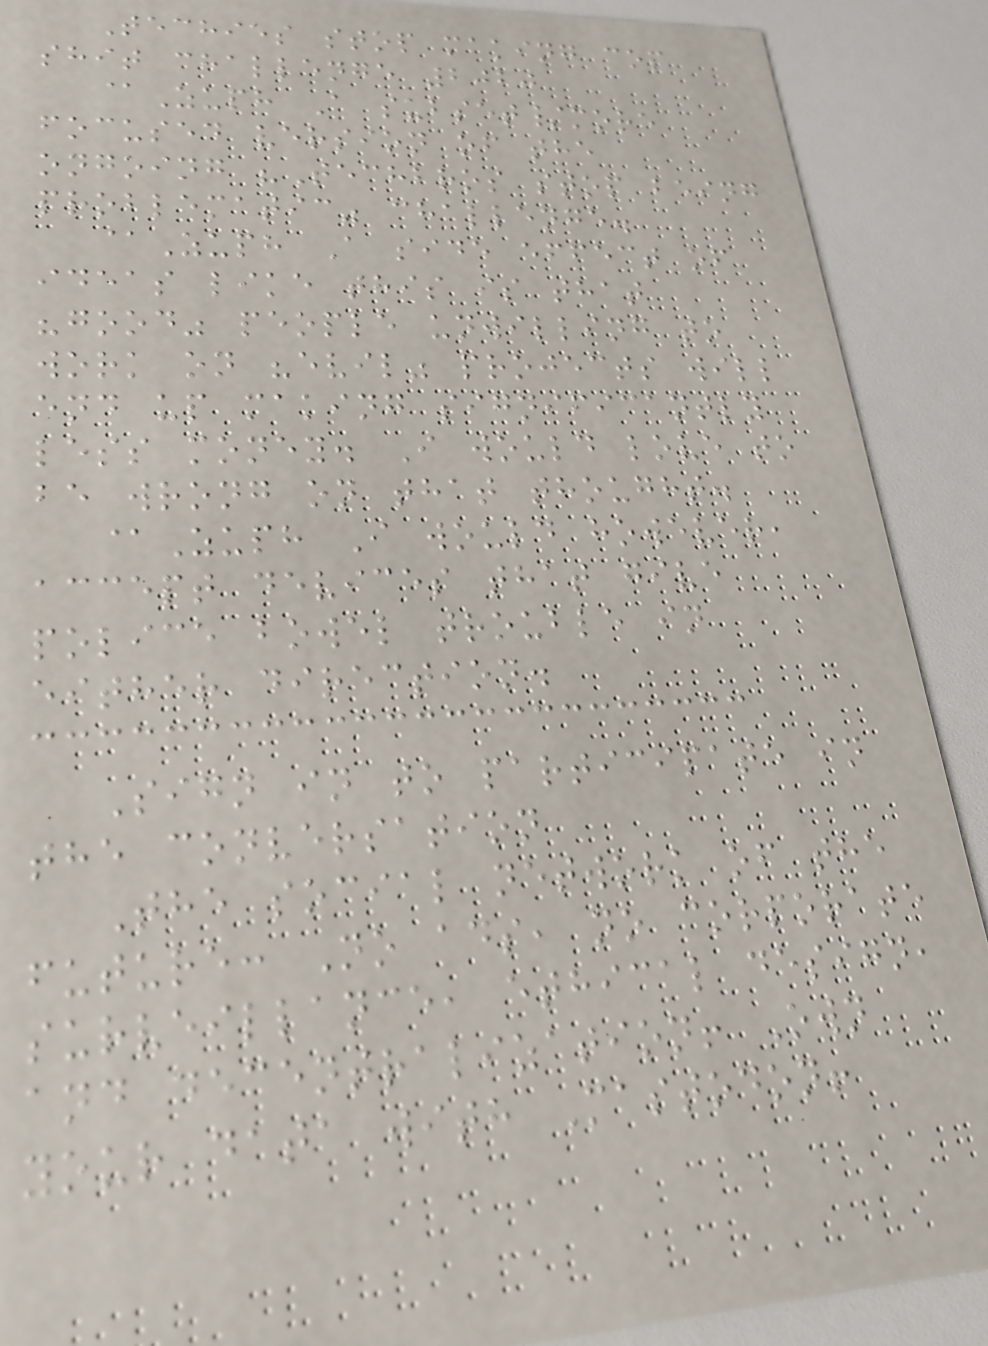Techies stop making cop
shit challenge 2020
@Zuph A subset/more
focused version of the
ongoing "Techbros stop being
problematic" challenge.
@Zuph A side effect of
ideas like this is that
"good" people unwilling to
work on "evil" projects will
end up making significantly
less money. I would love to
be wrong on that thought.
@Zuph I would however,
accept devices that give
police bowel trouble in
either direction.
Sign in to participate in
the conversation
The social network of the
future: No ads, no corporate
surveillance, ethical design,
and decentralization! Own
your data with Mastodon!
